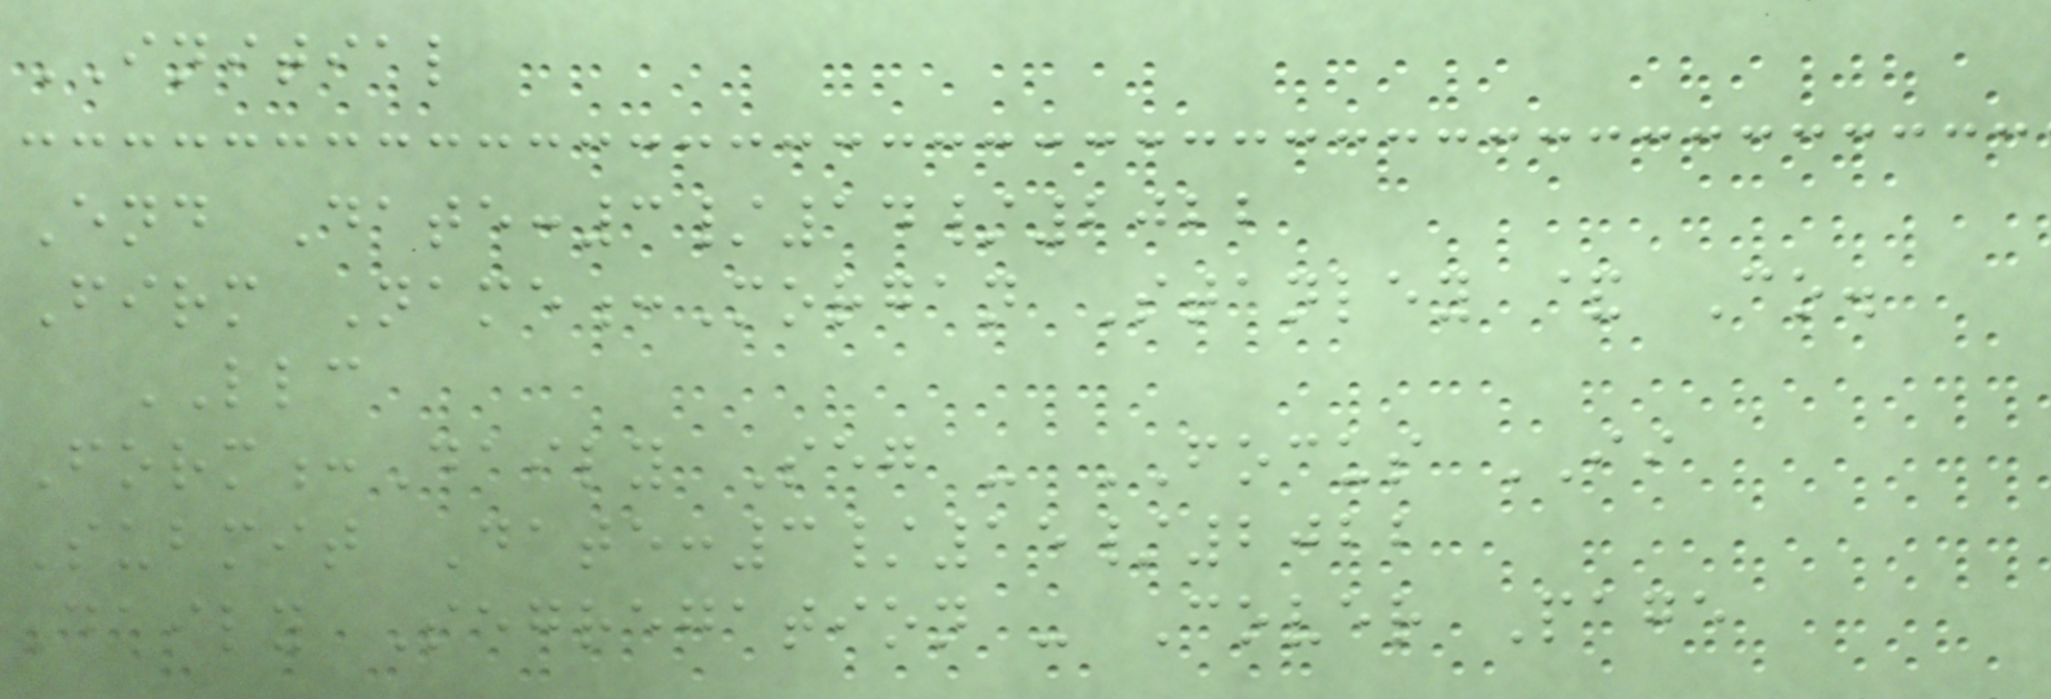INITIAL
End Date:3/14/2022
Firm Name:Morgan Stanley & Co.
LLC
Form:Daily Seg - FOCUS II
Submit Date:3/15/2022
Daily Segregation - Cover Page
